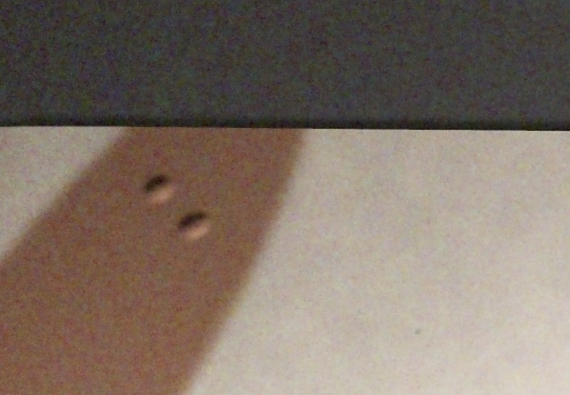e
